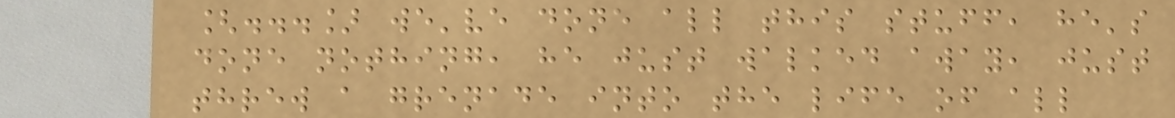[...] we've done all this stuff, he's
done nothing, he just walked away, just
threw a grenade into the life of all
